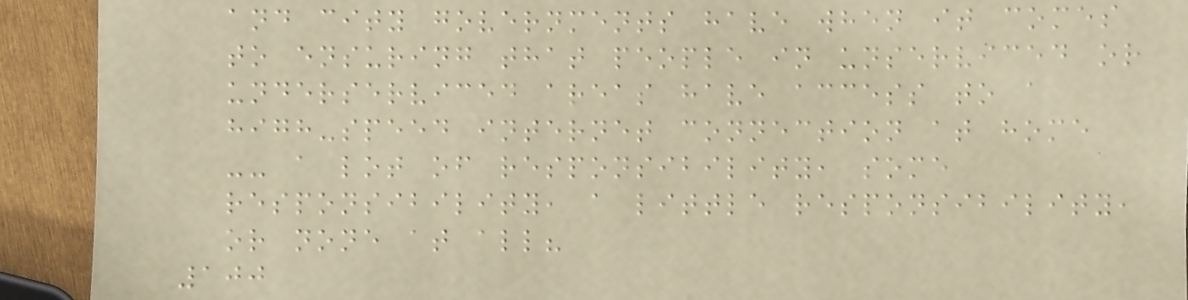and city governments have when it comes
to ensuring that people in unserviced or
underserviced areas have access to a
high-speed internet connection at home
-- a lot of responsibility, some
responsibility, a little responsibility,
or none at all?
100
